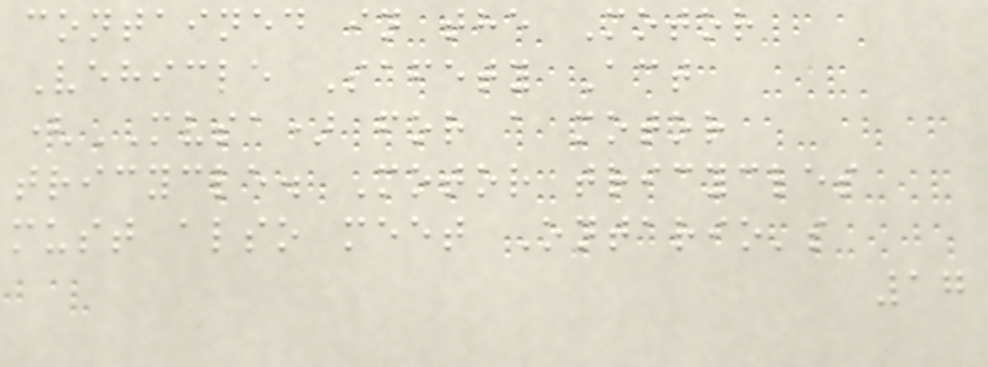contained in the Motor
Vehicle Safety Act
(MVSA) for a motor
tricycle. Motor tricycles
must also meet Ontario's
17
